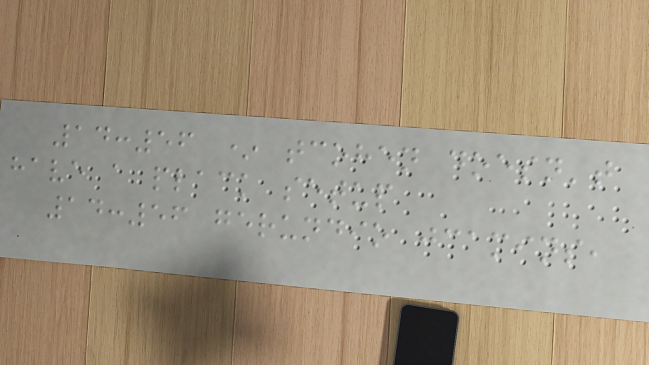14:56 * tcohen doesn't
have a plack setup
14:56 gerundio jcamins,
